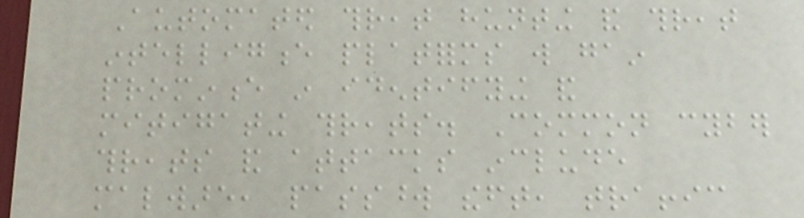Automated threat hunting and threat
intelligence platforms will gain
prominence in identifying and
mitigating threats. Common cyber
threats and attacks include
malware, password theft, traffic
